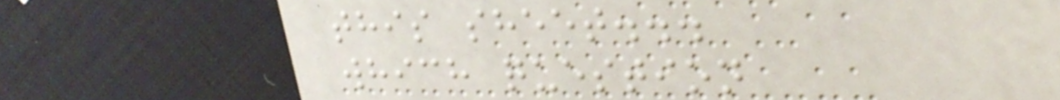this sheet...
which question
